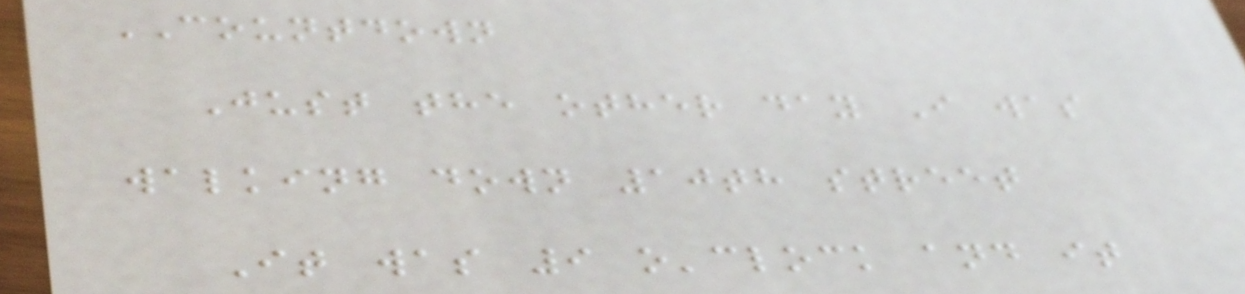COUNTDOWN
Just the other day I was
walking down 10th street
It was 9 o'clock and it
